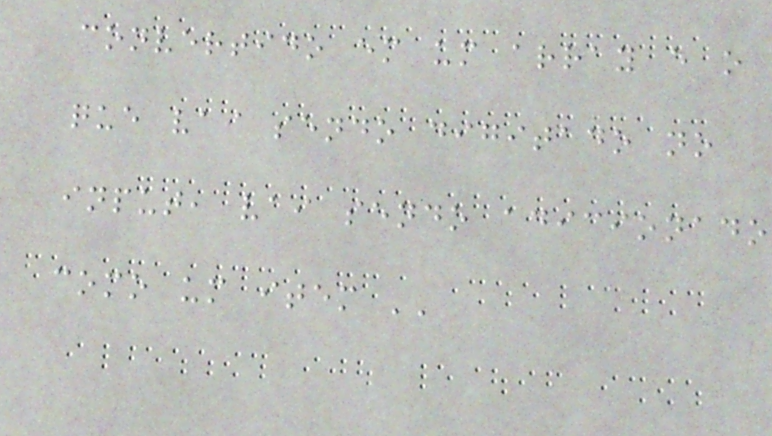convertido em um array e o
que vai sendo digitado no
input, vai sendo adicionado
como um item ''
